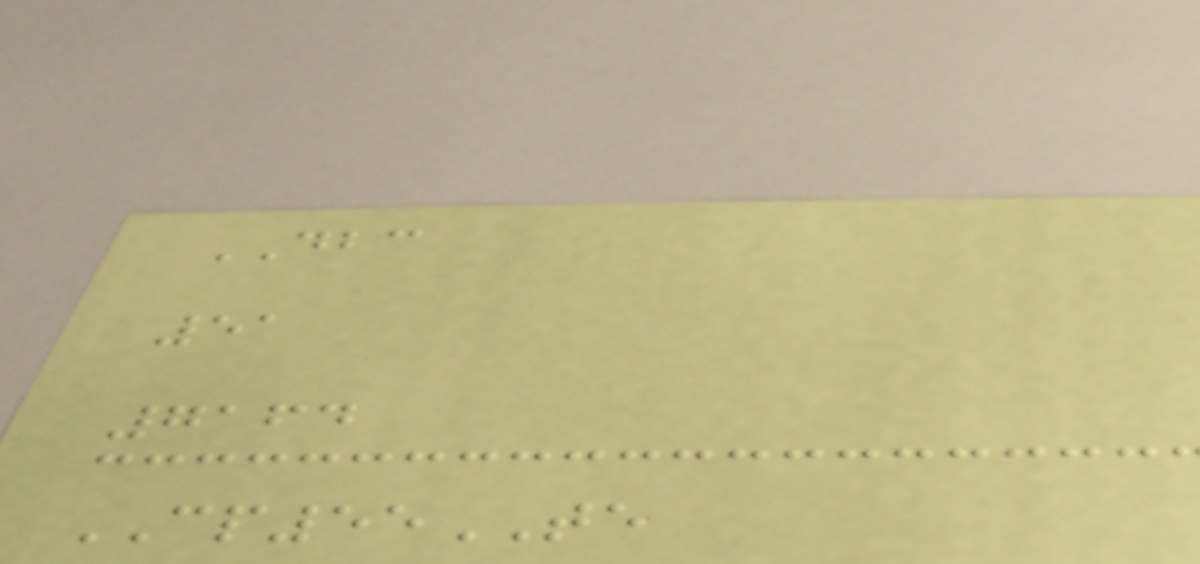DBC
51
7164
CP55TE
